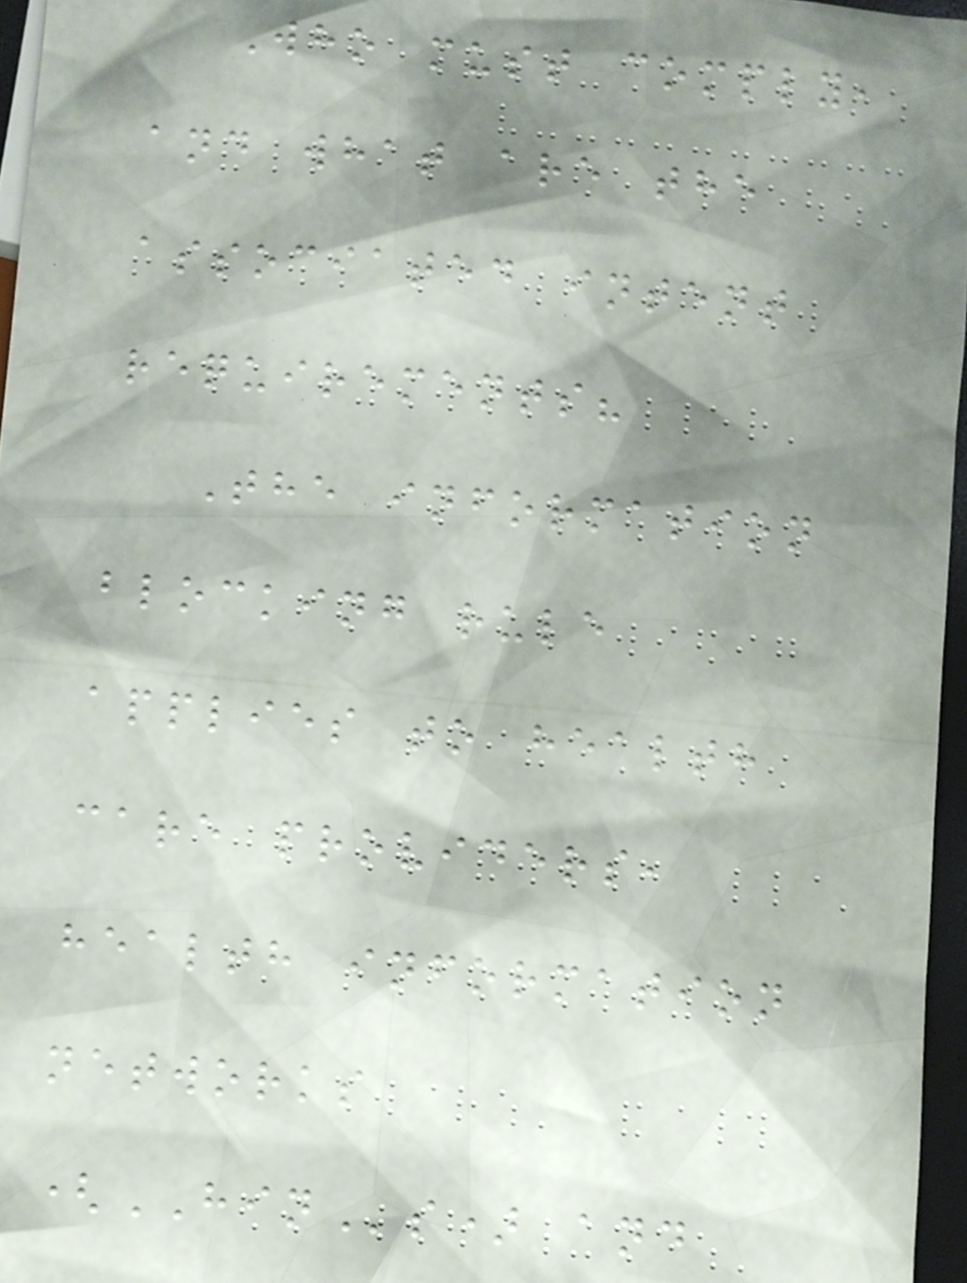Who must comply,
and what are the
associated intent
requirements?
The information
blocking rule
applies to health
care providers,
health information
networks
(HINs) and
